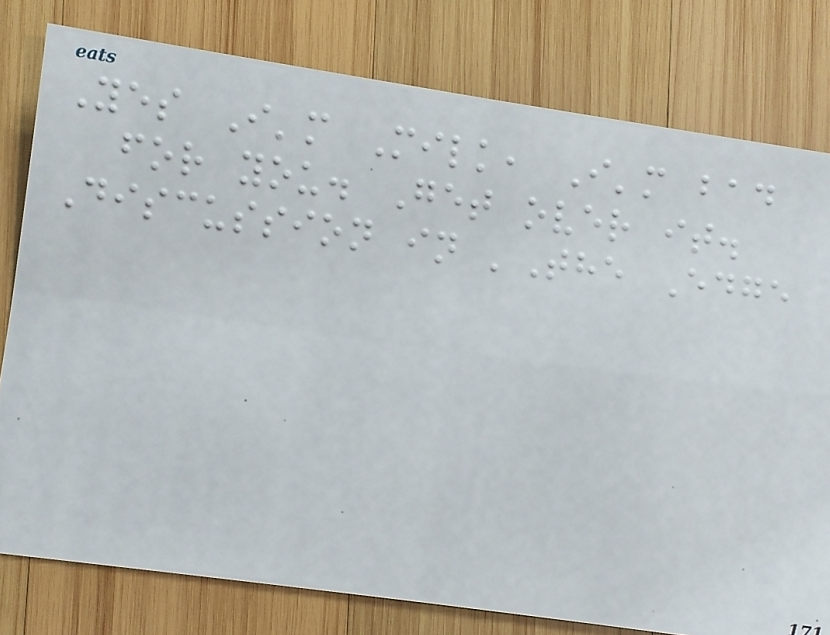Yes I'm Milk, I'm bad
for you. Get over it.
Discussion in 'The Edge
